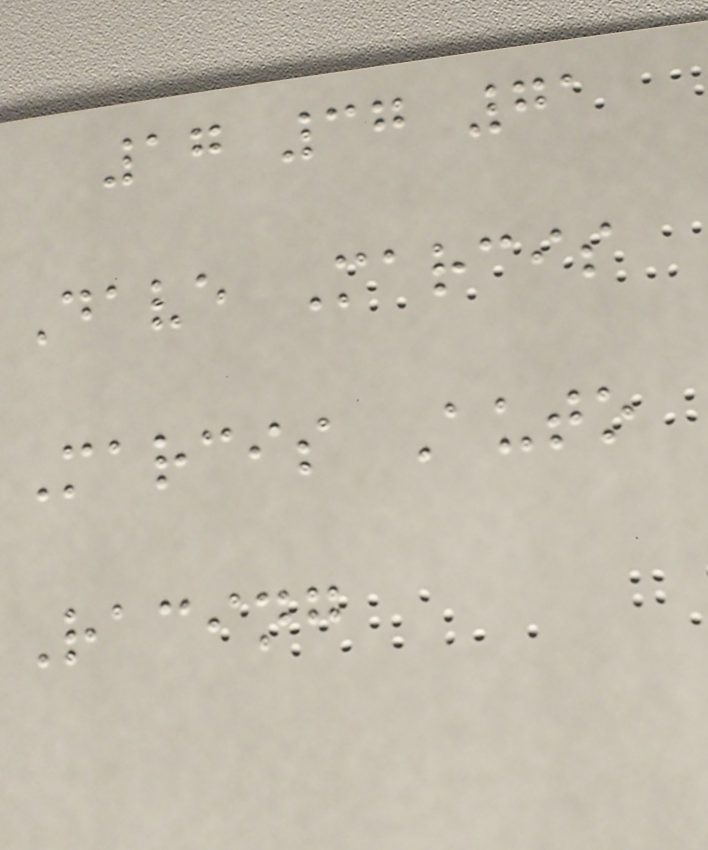17 37 71
Dave Marcis
Marcis Auto
Racing
